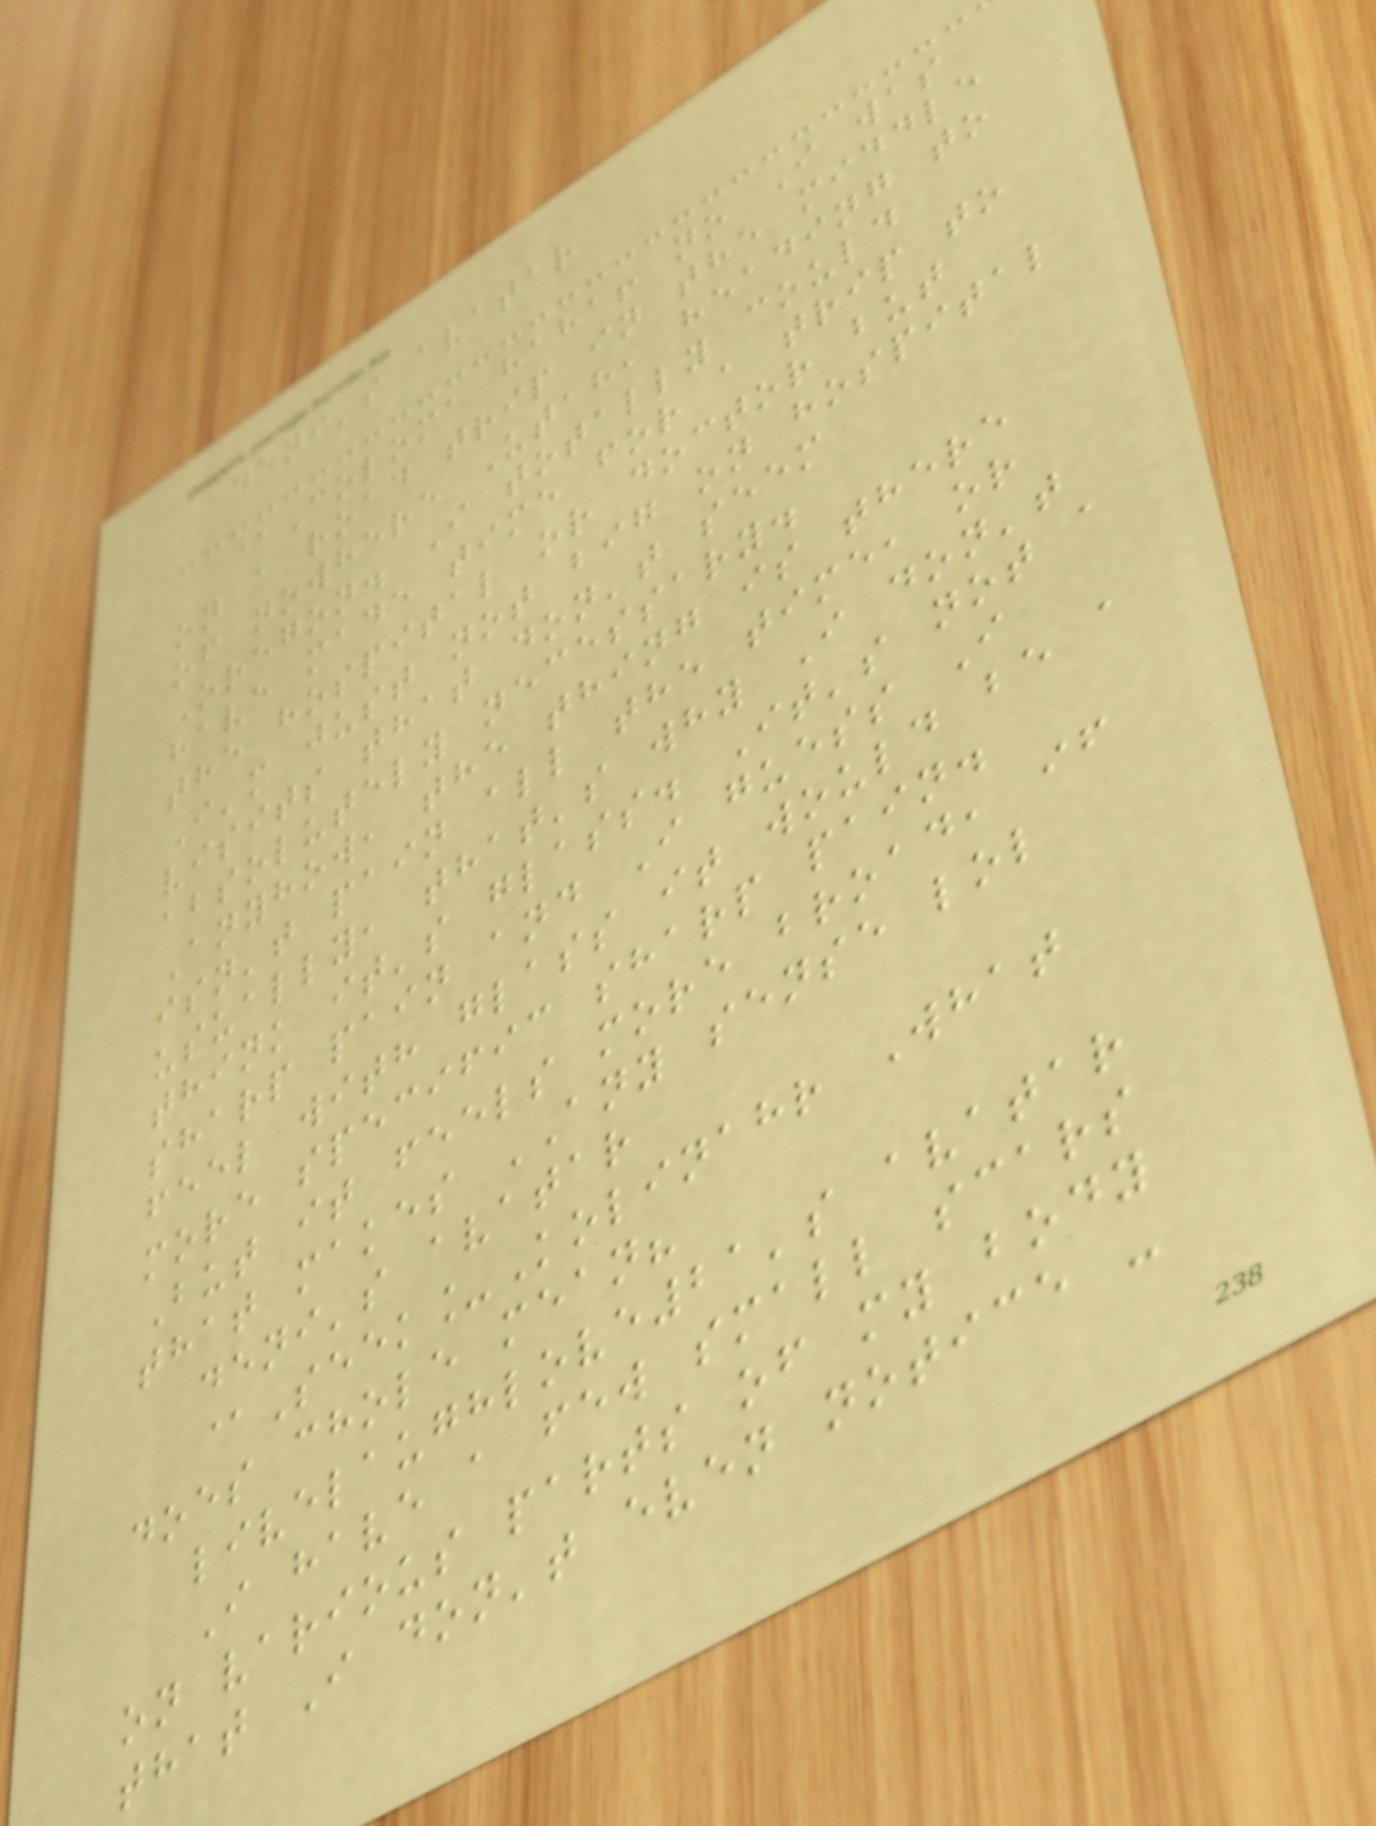deni's avatar
@Coloma haha! no I was
on a road trip in the middle
of nowhere Utah, heading to
Oregon. I totally could
have made time for a trip to
the hospital or doctor but
I'm just not big on hospital
visits that don't seem
absolutely necessary.
Anyhow, the thing is there
isn't pain all the time, or
usually, that's why I don't
think it's glass. It's not a
sharp pain and I guess I
feel with glass it would be a
more specific sharp pain.
But it feels more broad, if
that makes ANY sense lol
deni's avatar
@Seek_Kolinahr What
does chole mean?
livelaughlove21's avatar
I have a few small scars
on various parts of my body
that I don't even notice -
